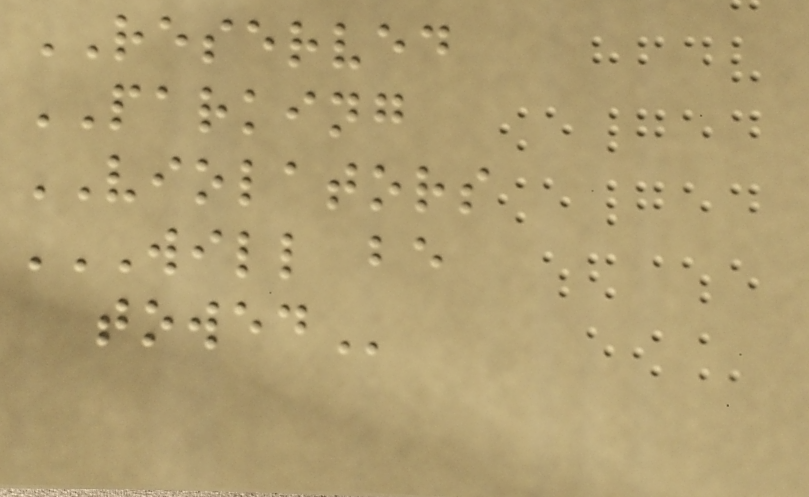RESERVED
PARKING
VIOLATORS
WILL BE
TOWED
